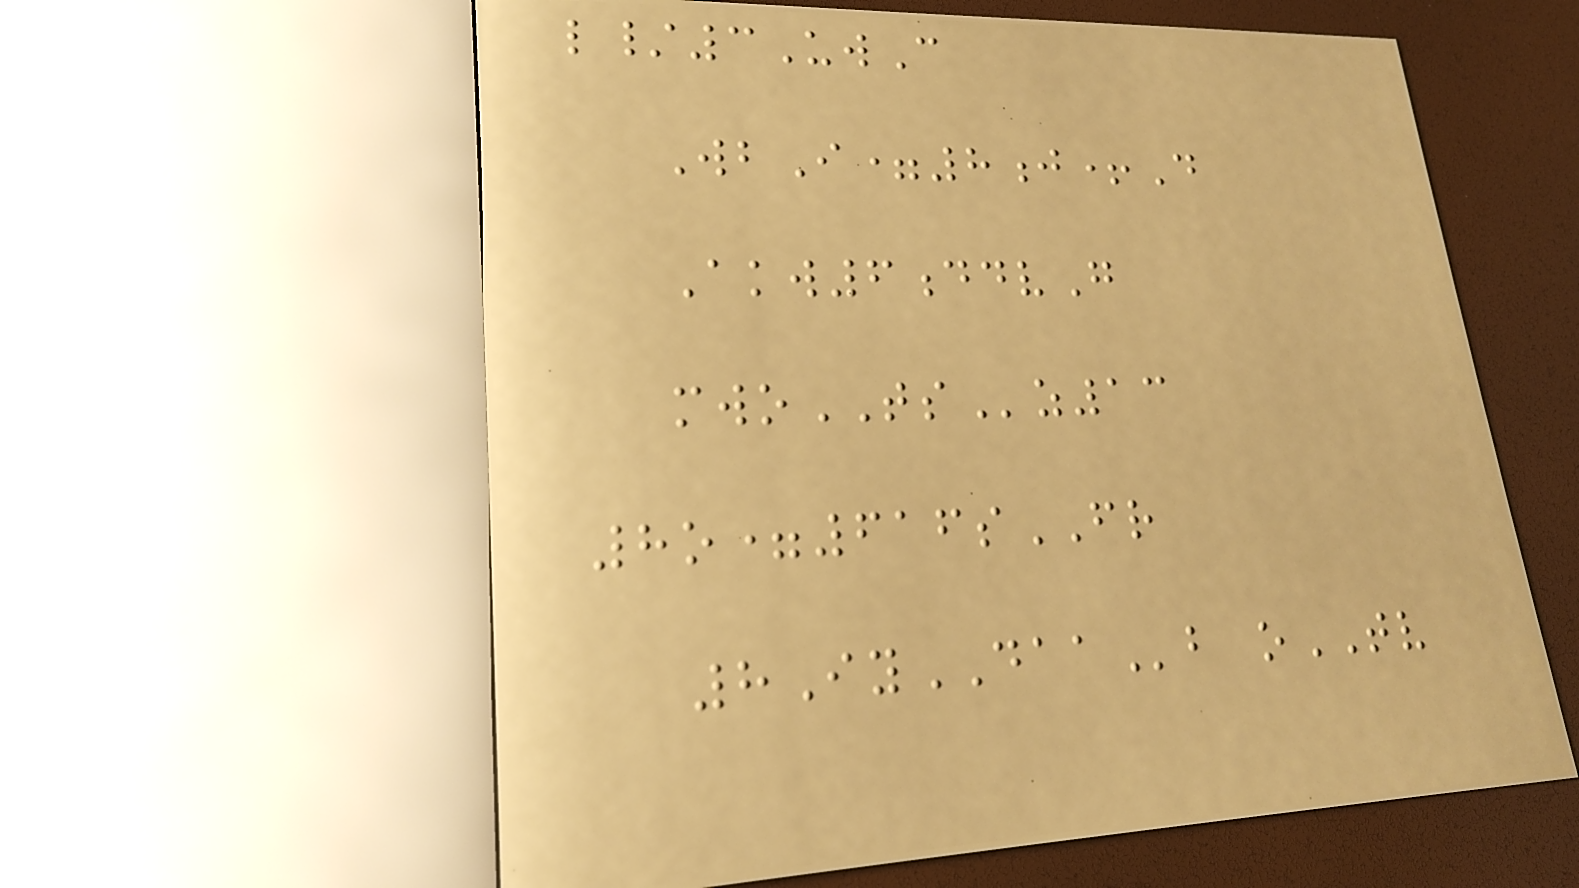l/3UwC
WbI=8j+D
Akw6ddvG
mwoTSz13
8o=616sFR
8IyDAAb oTV
